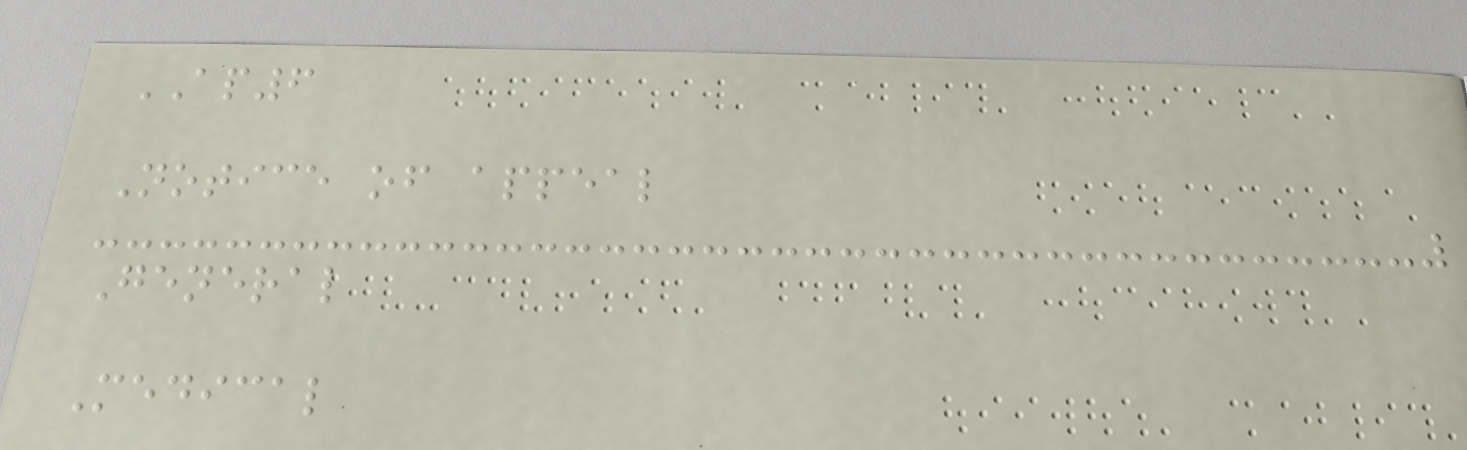AP6
Notice of appeal
General
Medical
